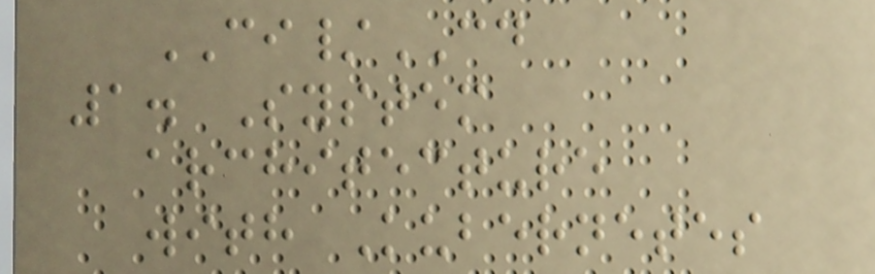CI/CD
1. System
architecture
with Kubernetes
